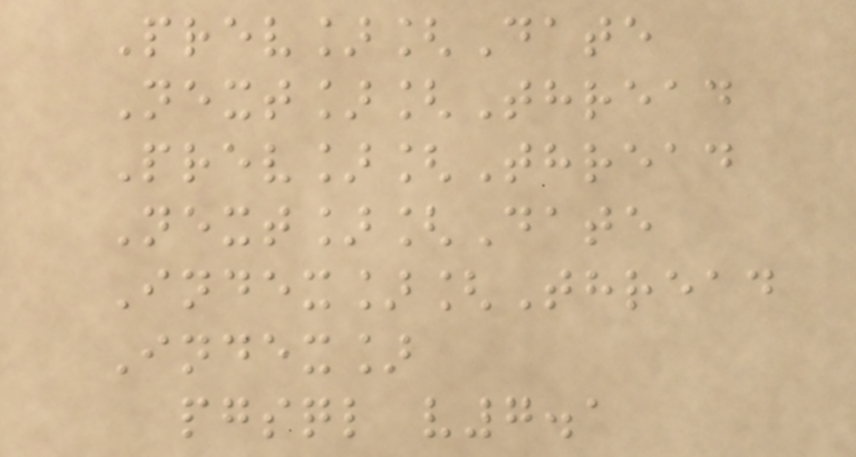Prev][Date
Next][Thread
Prev][Thread
Next][Date
Index][Thread
Index]
pgsql v7.1
